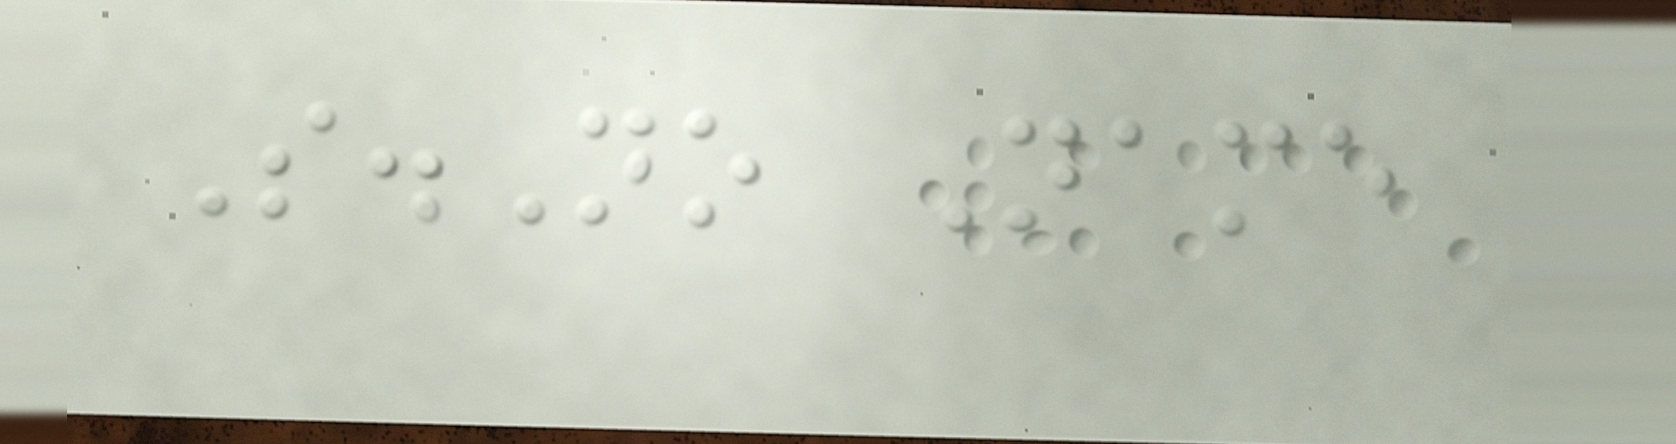S.No Name
